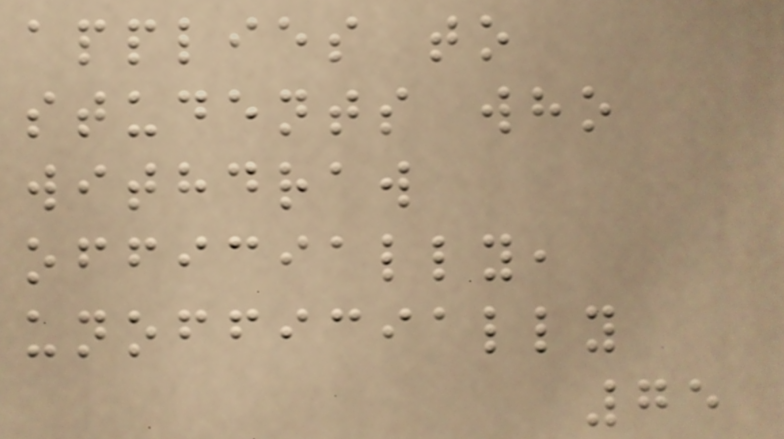applies to
students who
withdraw
officially,
unofficially
75
